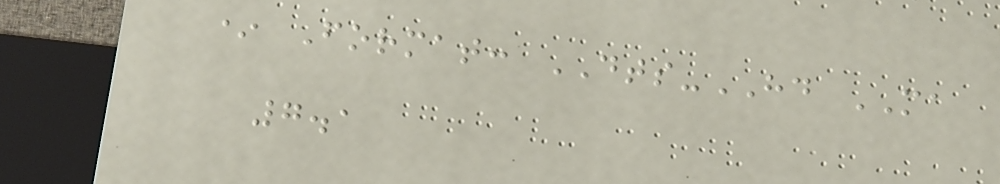* Format: DTS-HD MA
7.1
